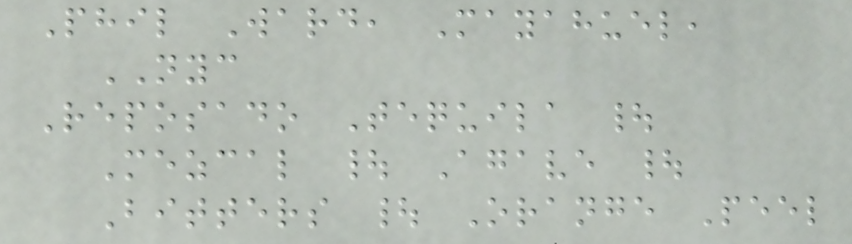Phil Ward, Mayahuel,
NYC
Reposado Tequila |
Mezcal | Agave |
Bitters | Orange Peel
